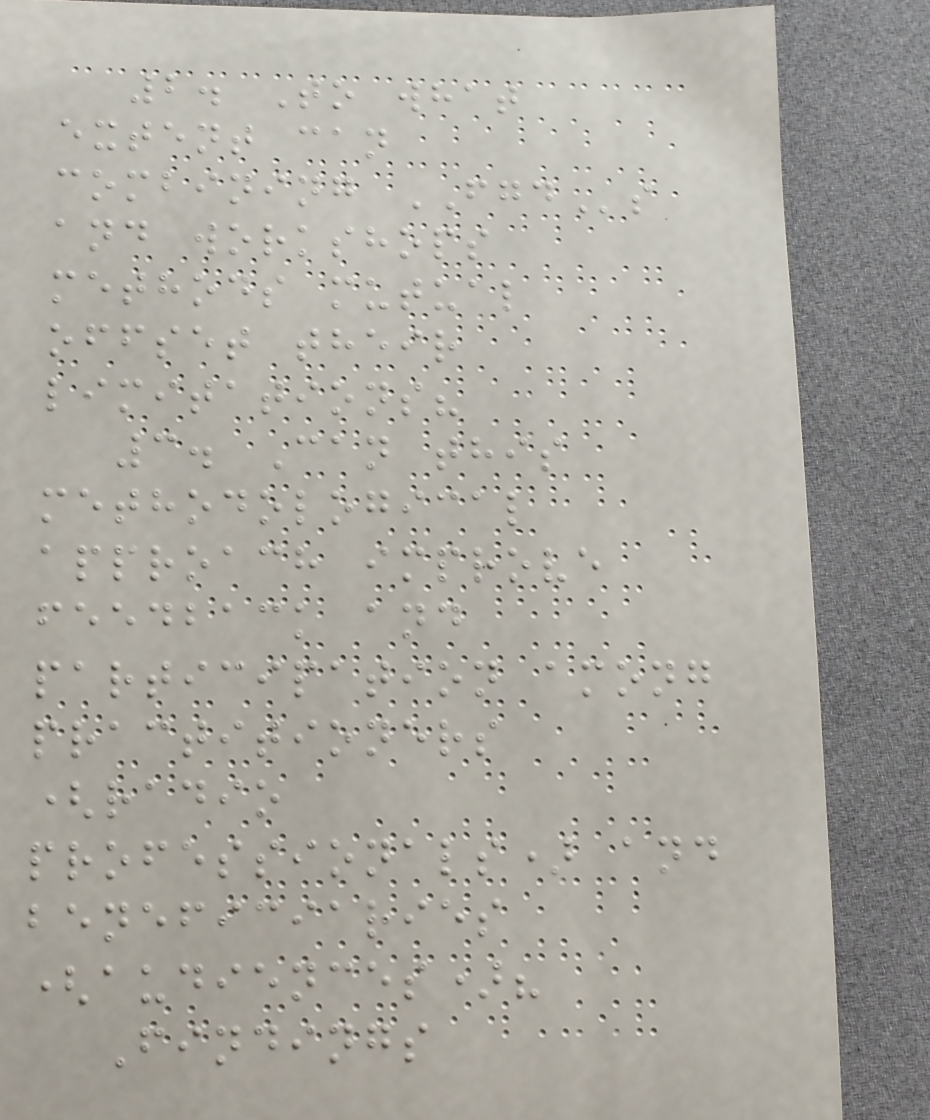2. To what
extent can
combining FGDs
and workshops
methods mutual
offset their
limitations?
3. Can this
methodological
approach improve
feedback and
participation among
practitioners
(radio
professionals) and
beneficiaries
(audiences)?
Findings
